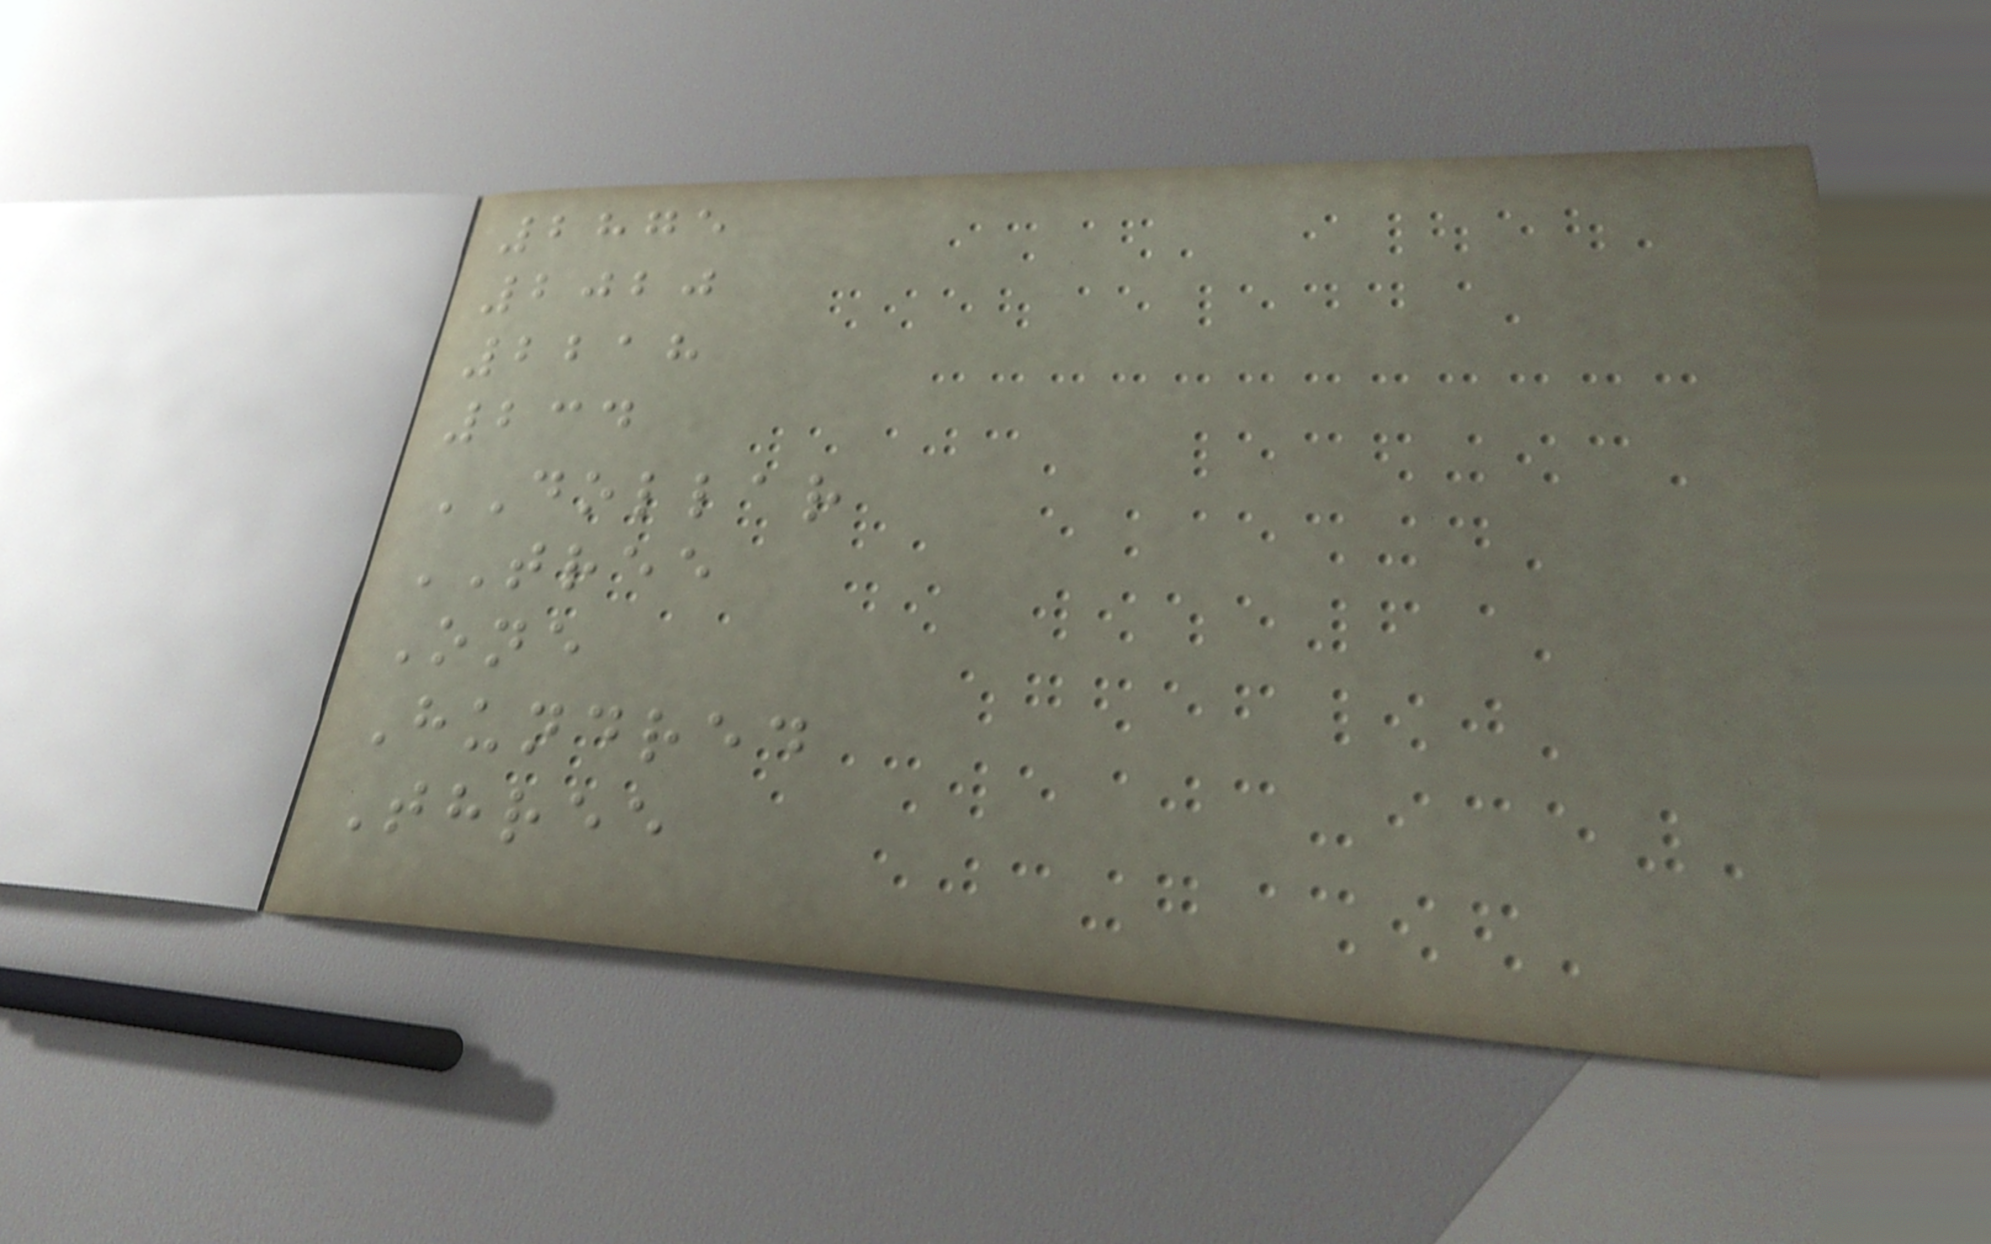2875
2020
2218
234
DOLLAR
TREE
One
Hundred
Three
